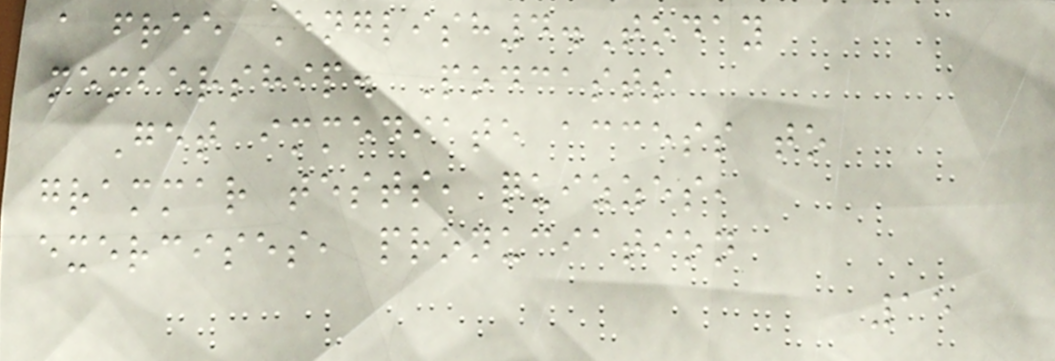a free English4.Today
membership. Podcasts
Get immediate access to
grammar tests, quizzes,
exercises, pronuciation
15
